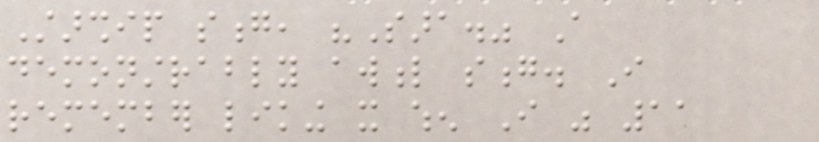Starship song, "Sara." A
demonstrably awful song. I
remember liking it when I was 11
